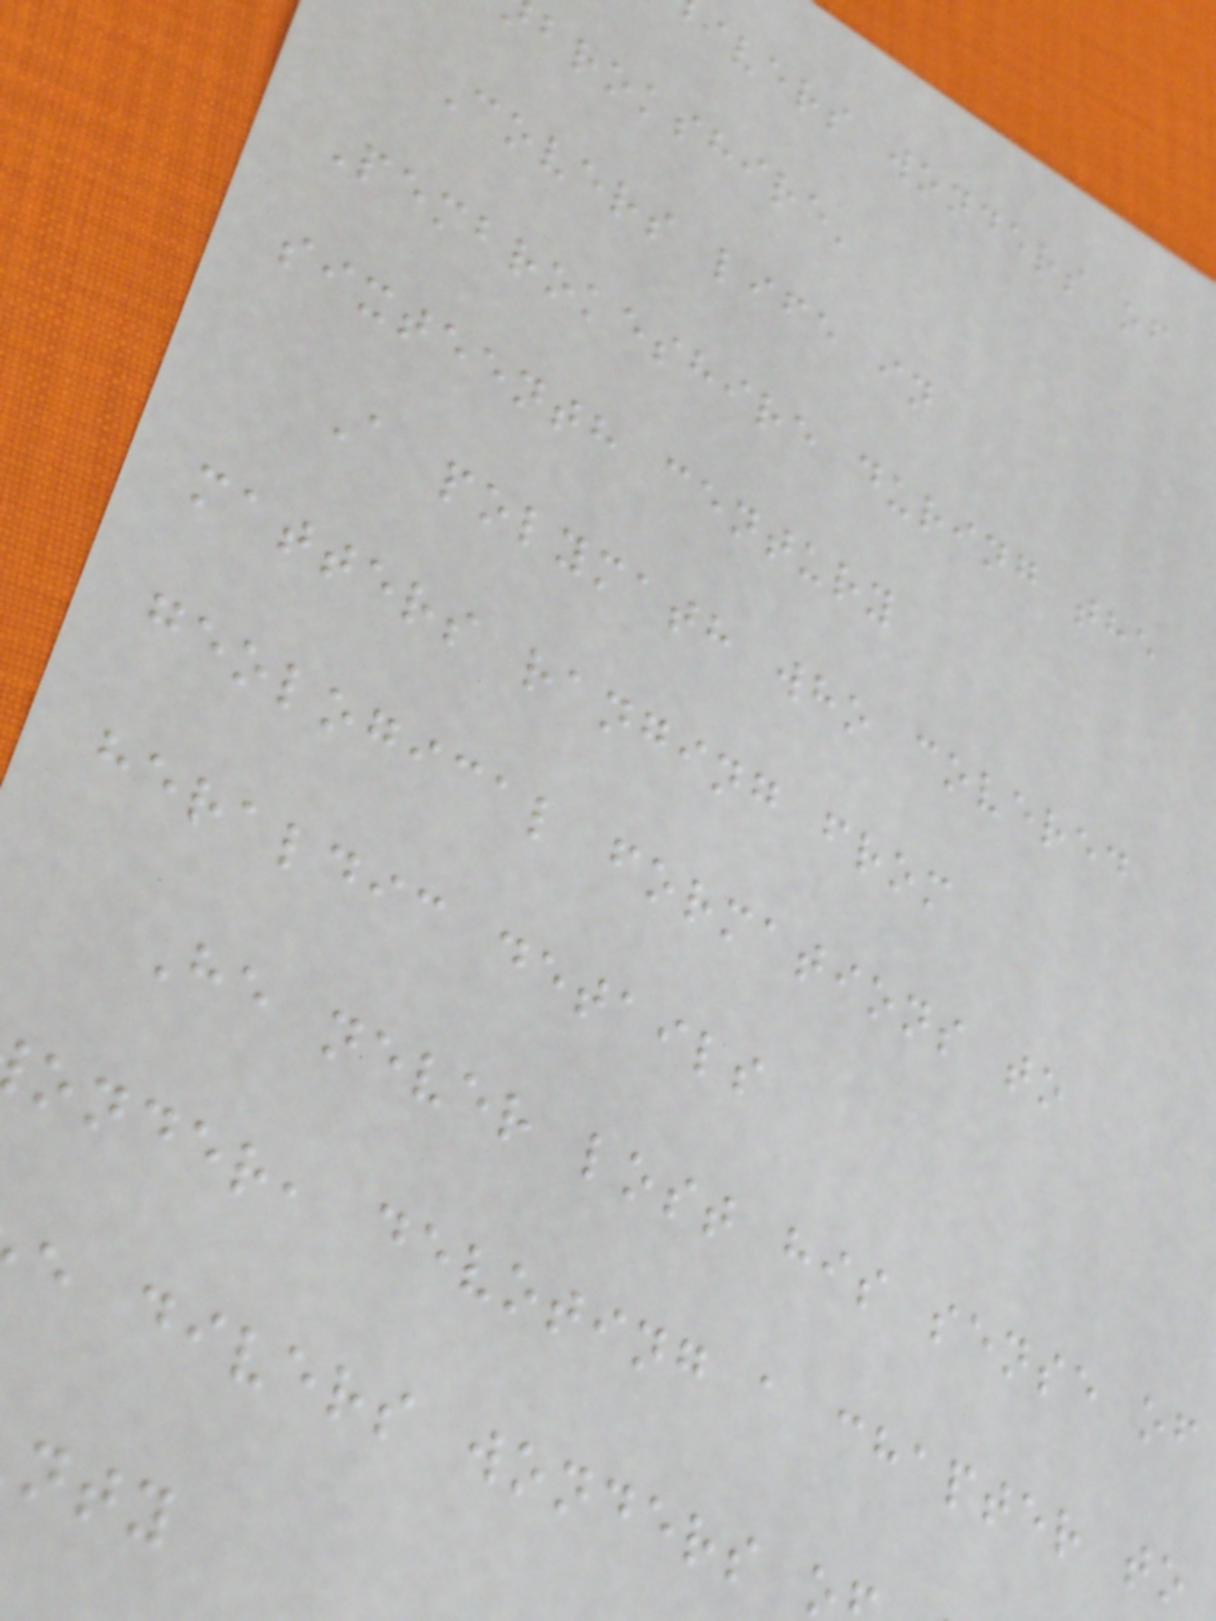ivers wonders of
brokshire'
Covers life in
Pembrokeshire during the
sixteenth century
A polymath who covered
matters ranging from
geological formations to
heraldic details
He never lost his sense of
onder, devoting a chapter to
e divers wonders
